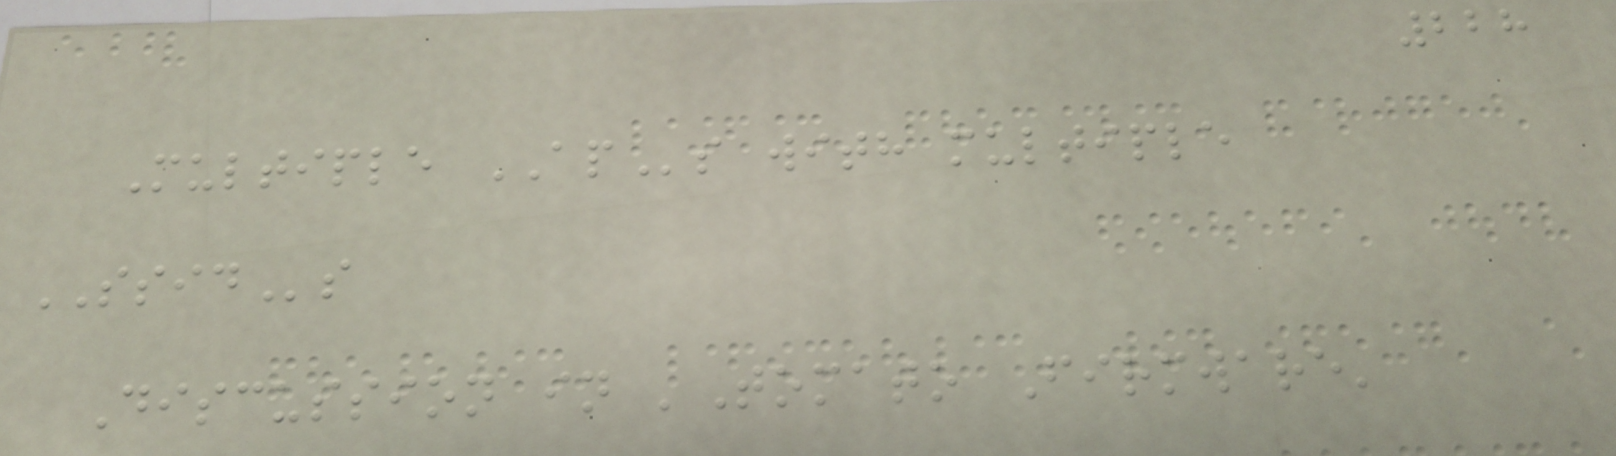228
Multiple APs with multiple
SSIDs
Discussion in 'Tomato Firmware'
